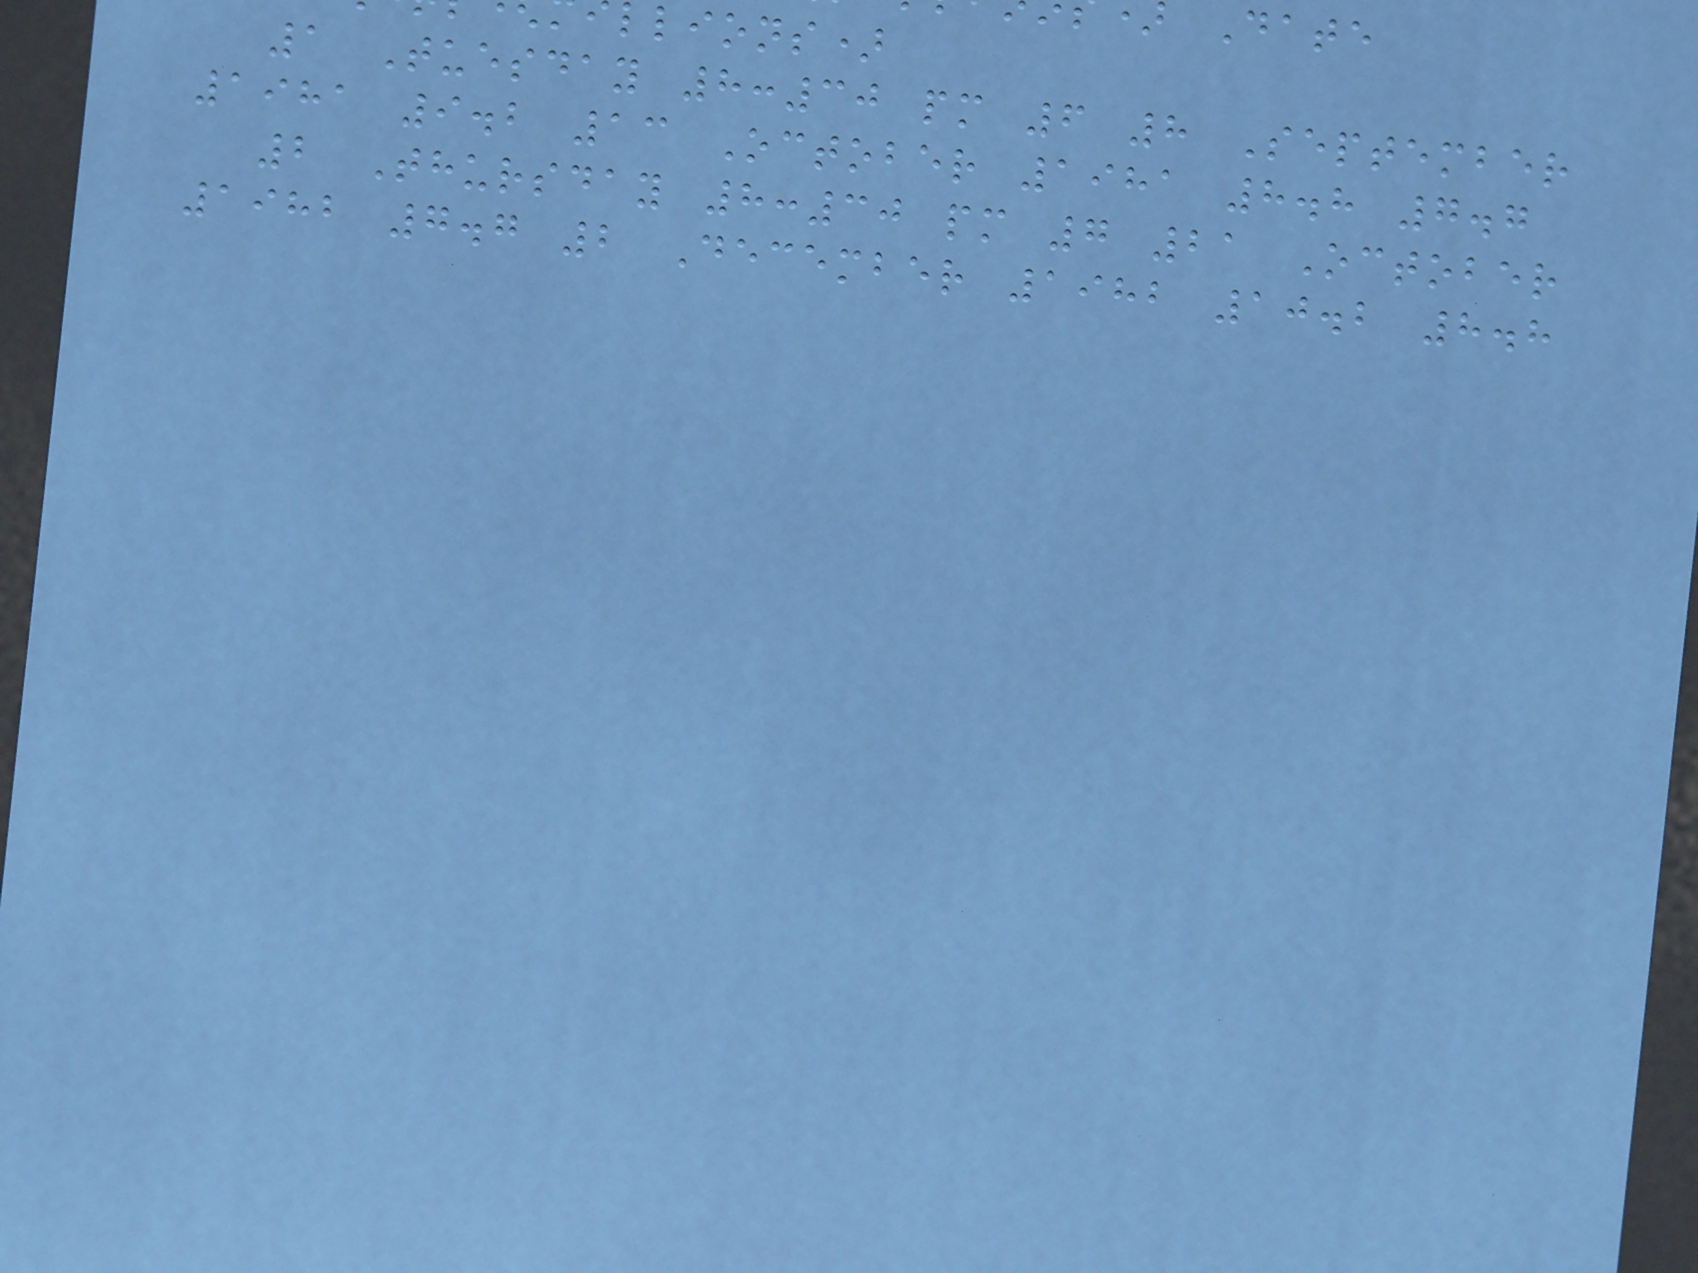llions)
1 Tuesday 8:30 pm 6 8 September
1981 9.2 13 October 1981 8.8 7.7
2 Thursday 8:30 pm 7 21 October
1982 7.7 2 December 1982 10.2 8.8
